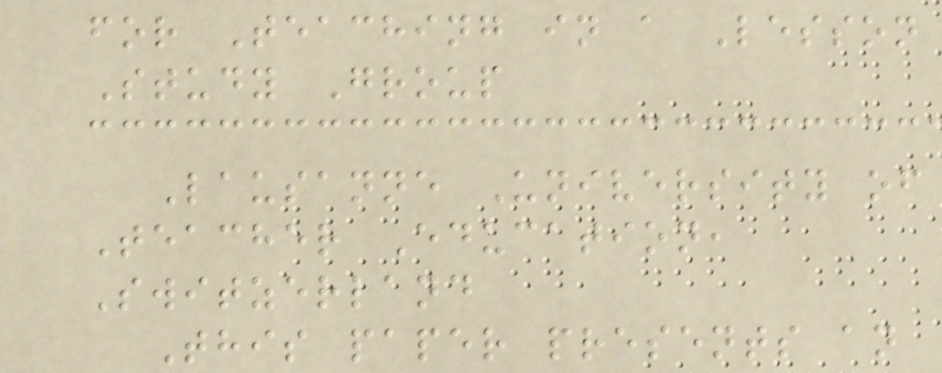for Teaching in a Lesson
Study Group
Lausanne University of
Teacher Education,
Switzerland
This paper presents an
